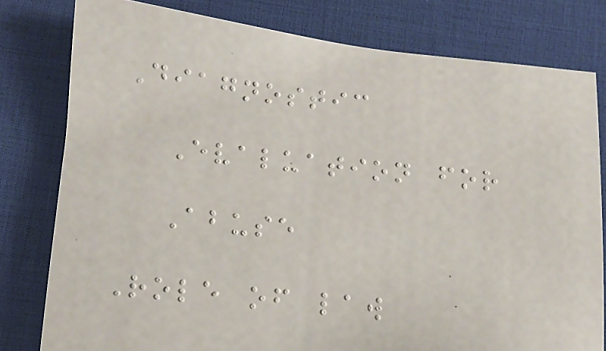Diagnostic
Evaluation for
Abuse
Role of law
